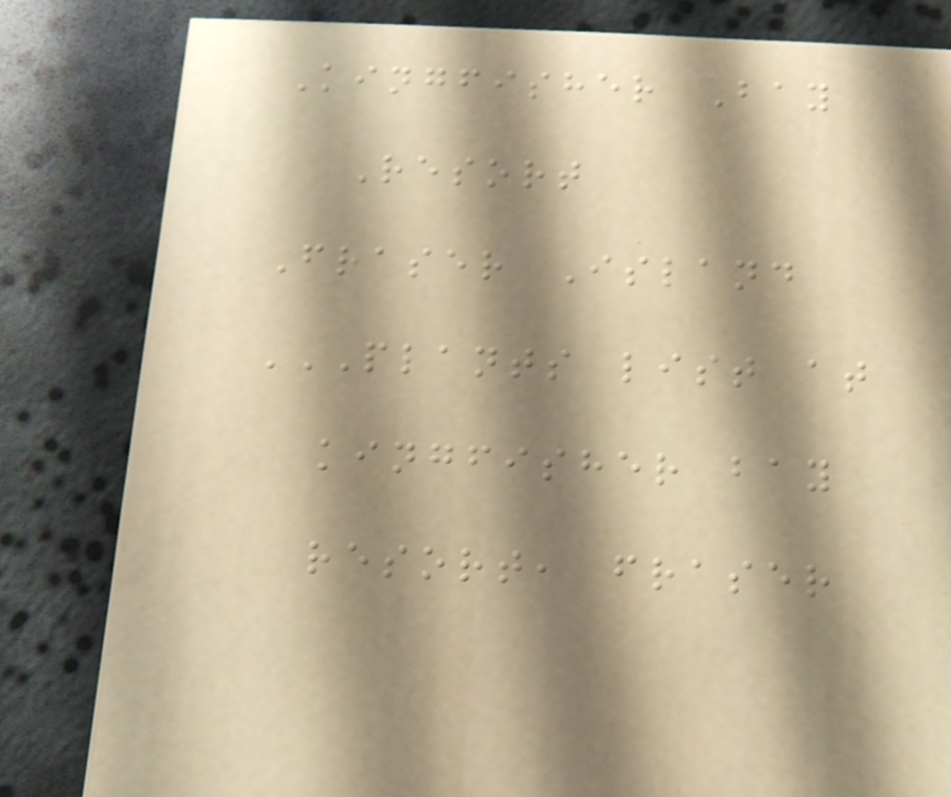Kingfisher Bay
Resort
Fraser Island
PLANTS LIST AT
KINGFISHER BAY
RESORT, FRASER
